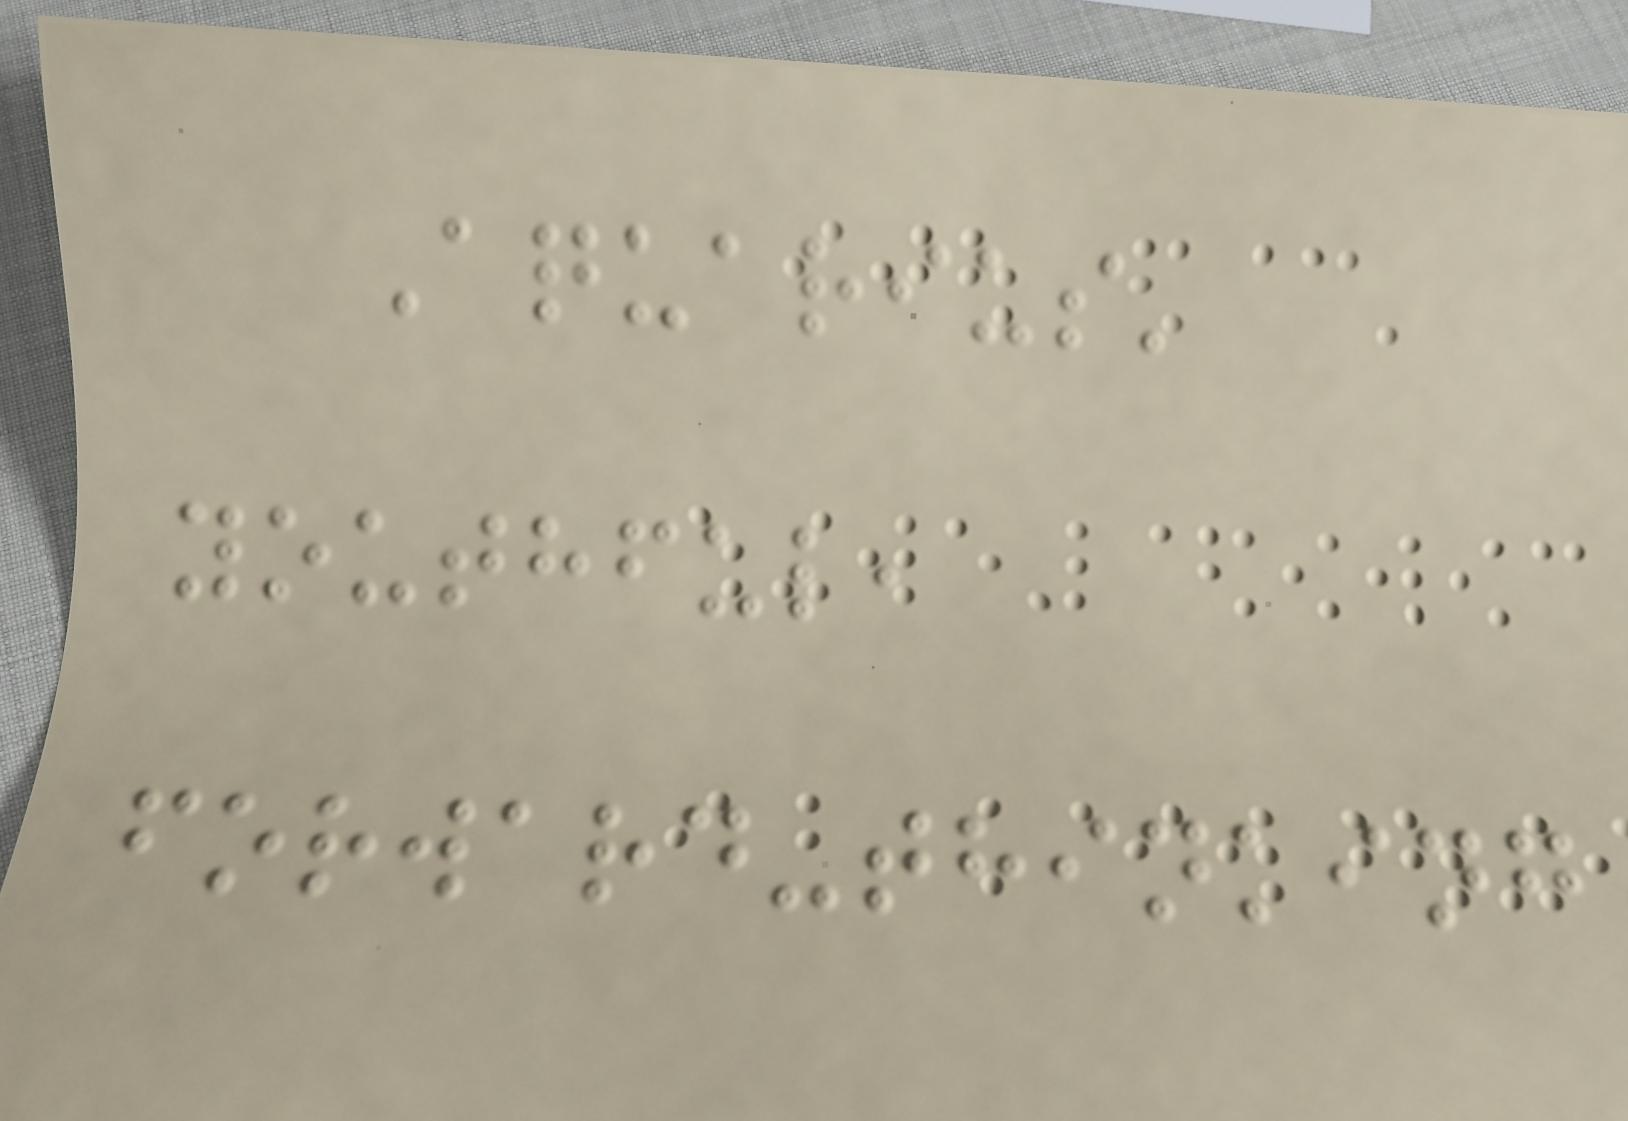Aquarius'
youthful,
forward-thinking
